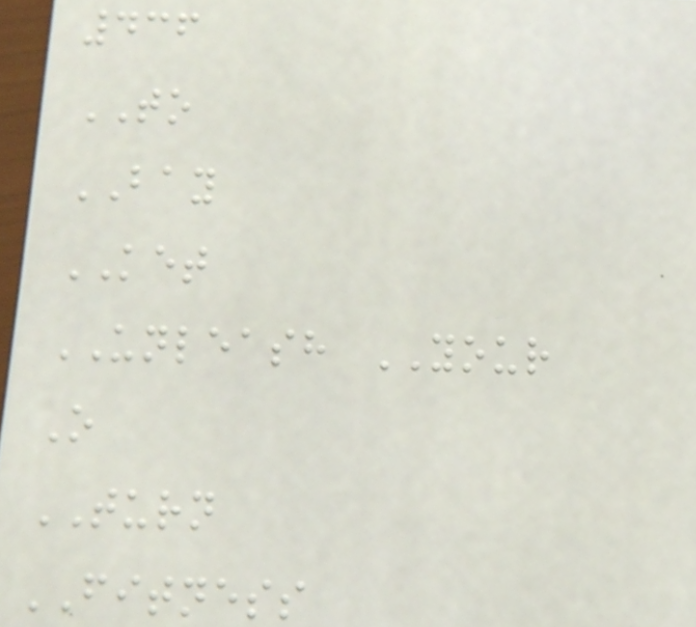436
TO
BAY
KET
UNLEASH YOUR
O
TURN
FITNESS
